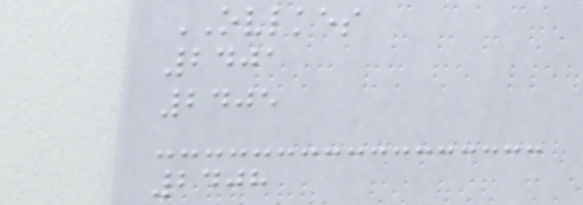OVLKES
2401
2405
2408
